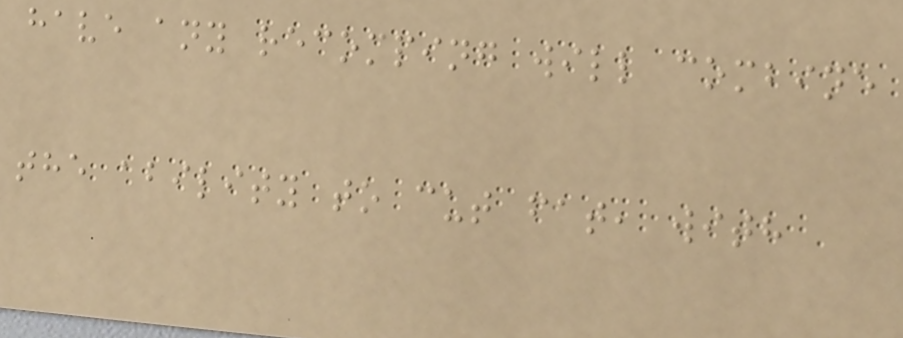have any recomping will combine
the ability to cut fat, with
